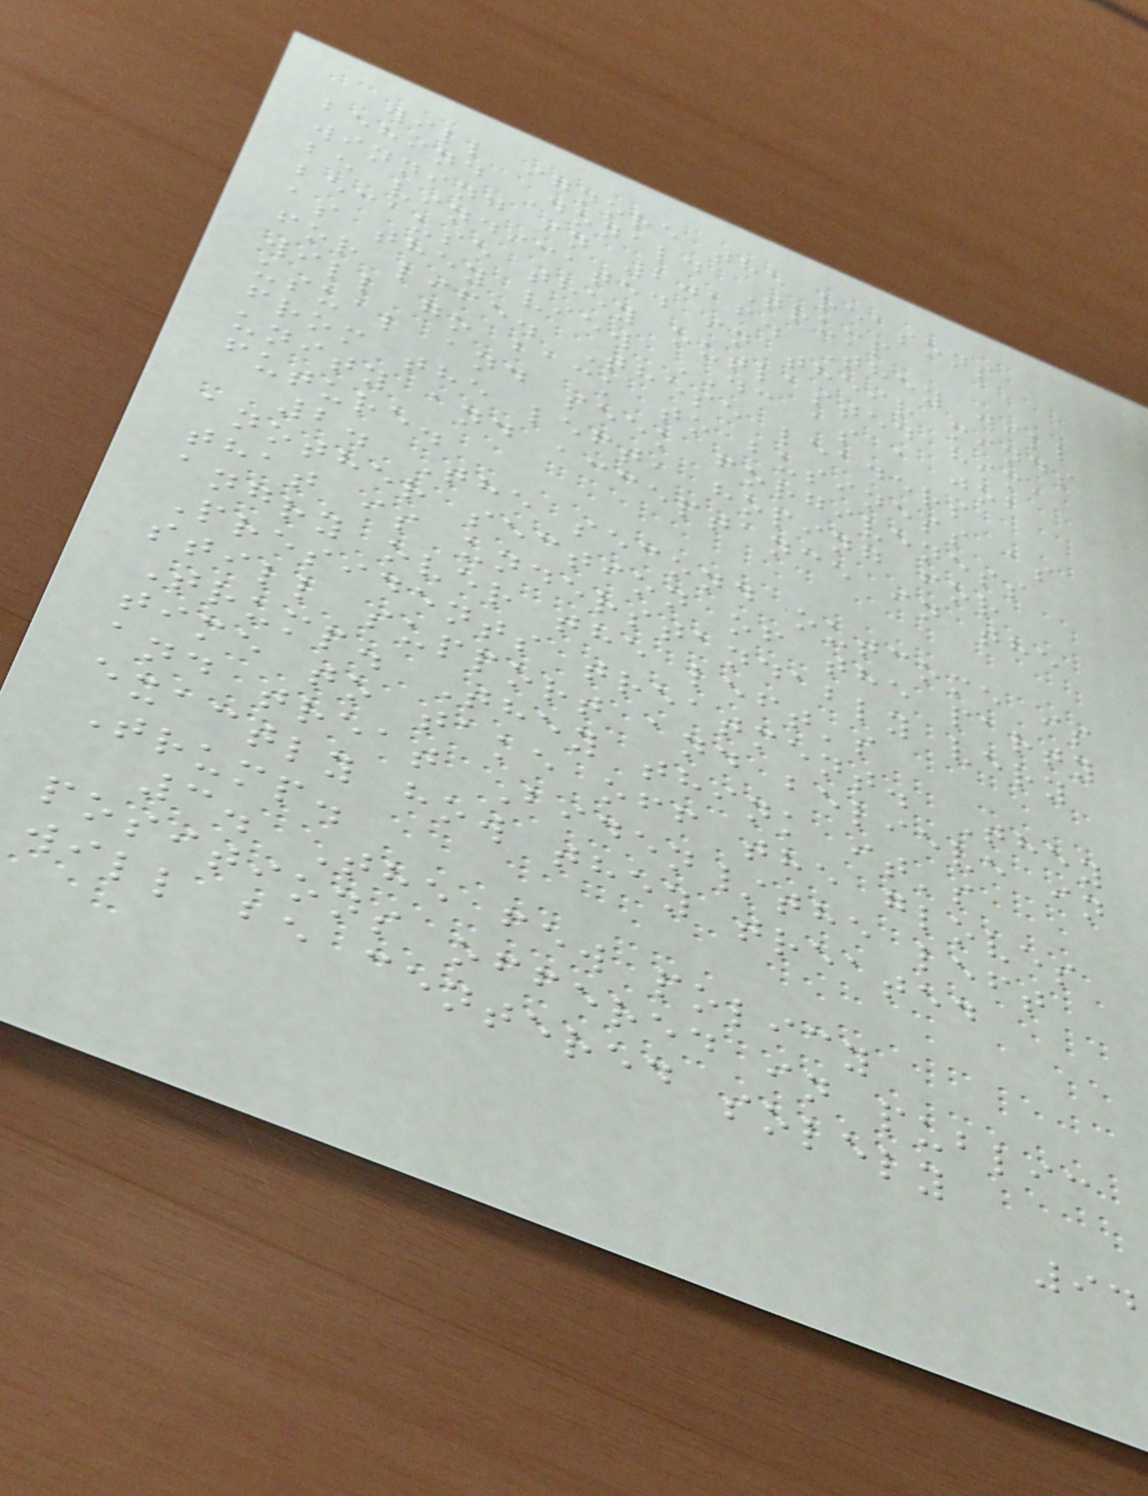will ignore the reasons
behind Donald Trump
winning in 2016. They will
be vindicated in their minds
because they outlasted him,
as they view DC as a job
for life. These leaders
will go back to business as
usual and seek forgiveness
from the left, hoping for
unity and acceptance in the
future.
2. The second outcome is
another section of the party
that is understandably very
angry over the left's
Presidents treatment. They
still support and believe in
Trump. They think it's
time to take off the gloves
and treat Biden/the left
exactly how they treated
Trump.
3. The few policy
positions offered in public
will be centered solely
94
